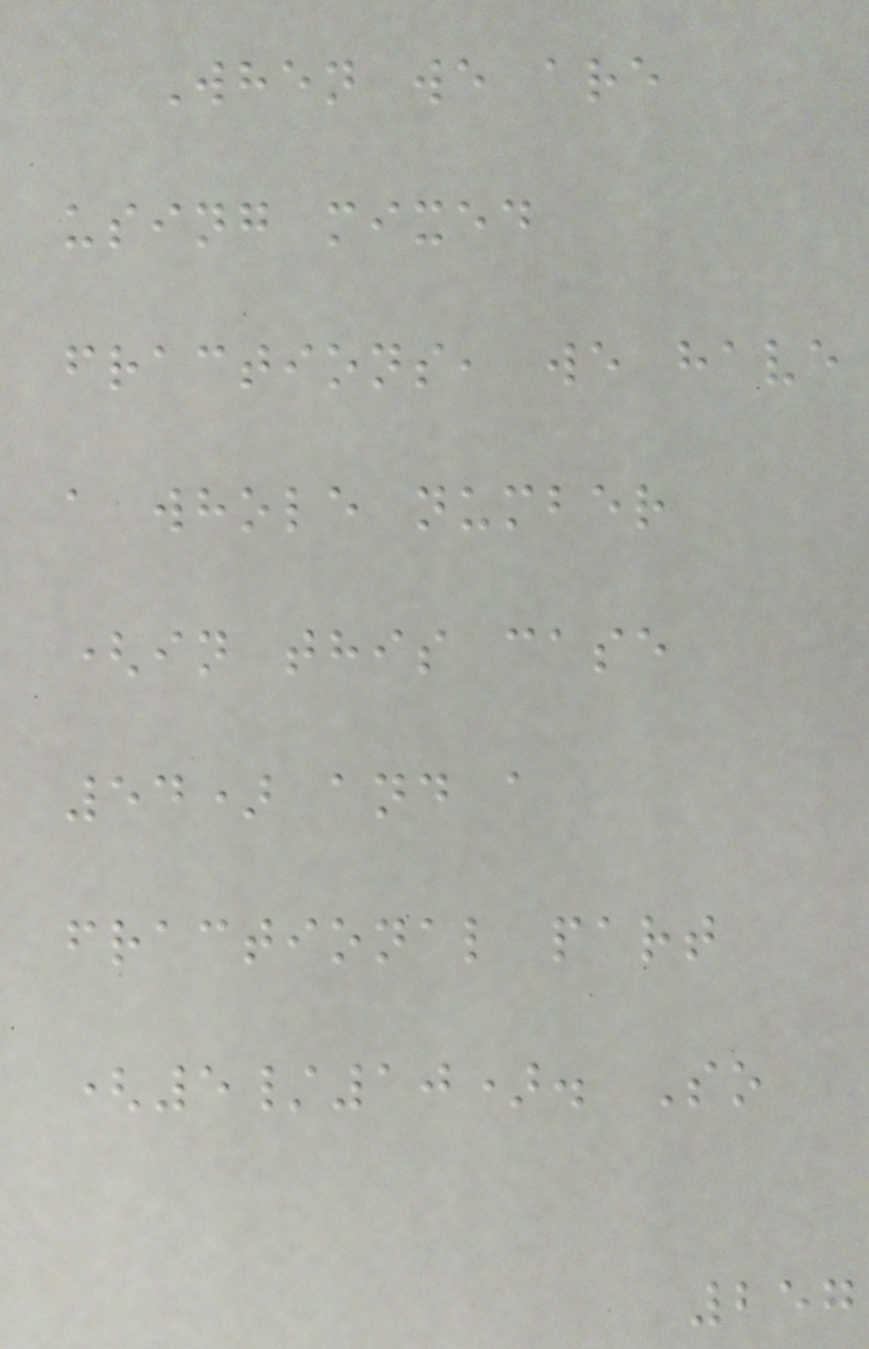When we are
using mixed
fractions, we have
a whole number
(in this case
54) and a
fractional part
(5/10). So
257
